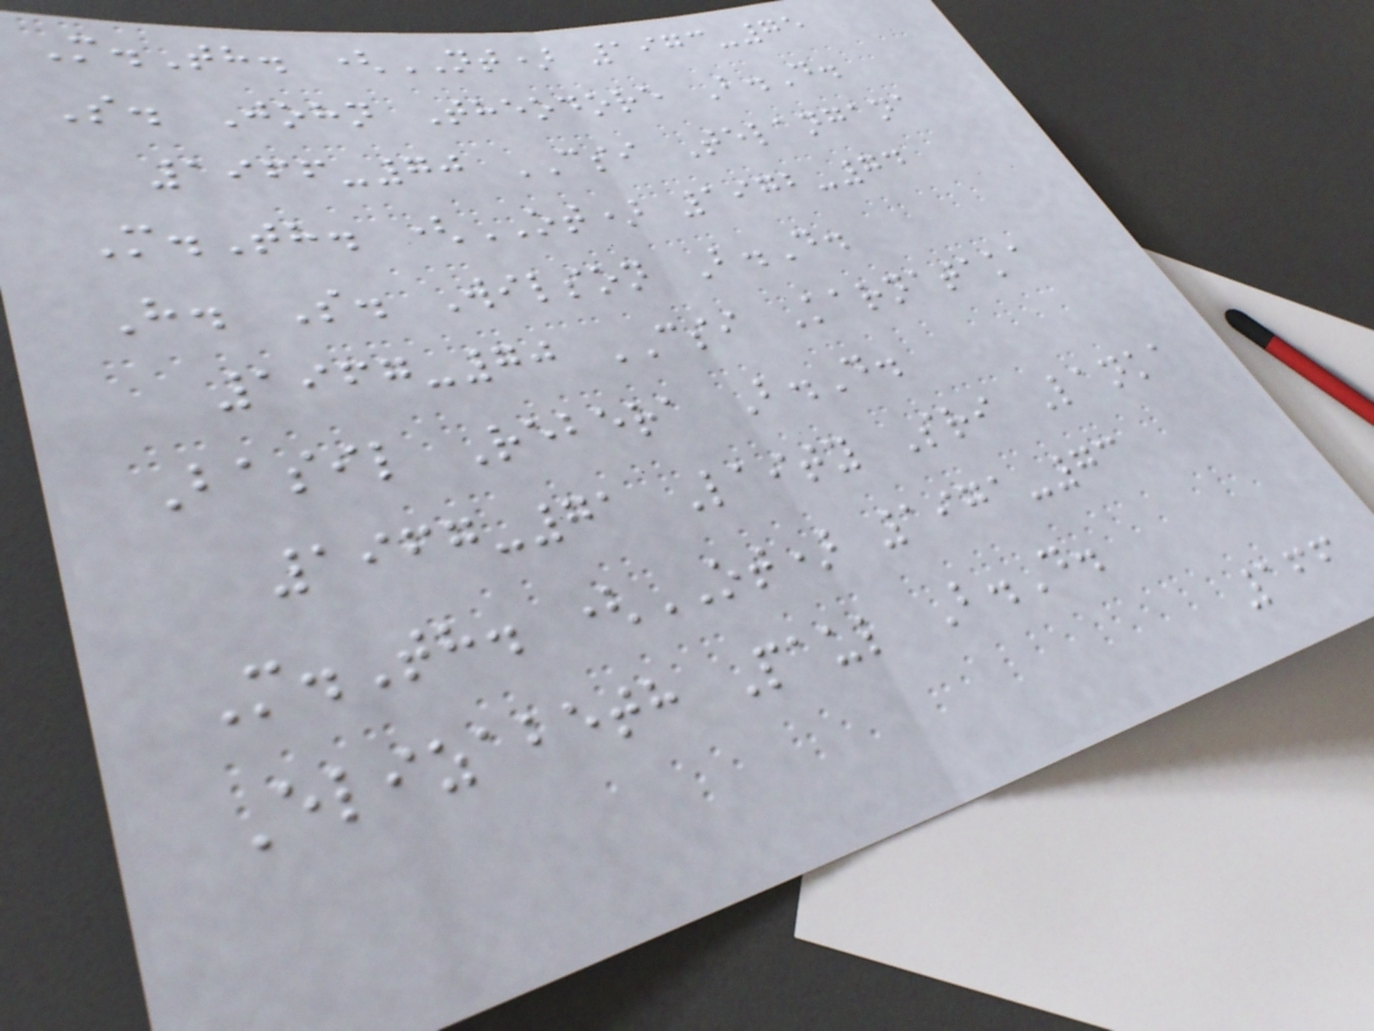M.Th. (NT) 1973-75
S. John Theodore B.D.
1966-70 CSI Telangana
M.Th. (OT) 1972-74
H. S. Wilson B.D.
1967-70 CSI Karnataka
Basil Rebera B.D.
1967-71 Laity Sri Lanka
M.Th. (OT) 1971-73
Elizabeth Paul B.D.
166
